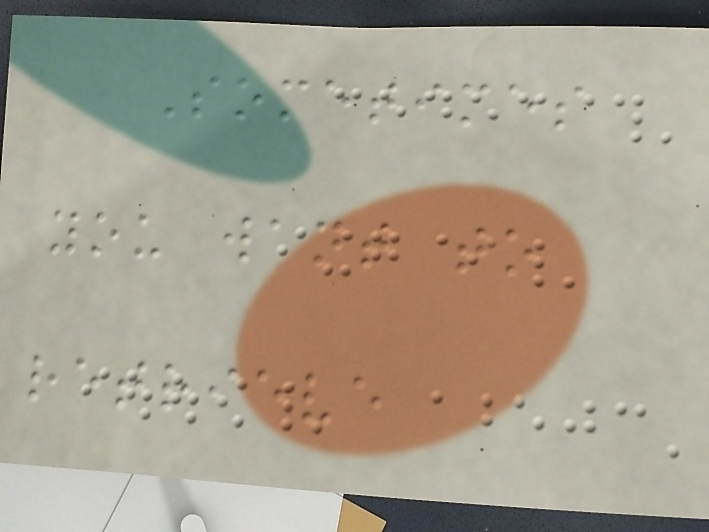Sometimes
you want to
retrieve
